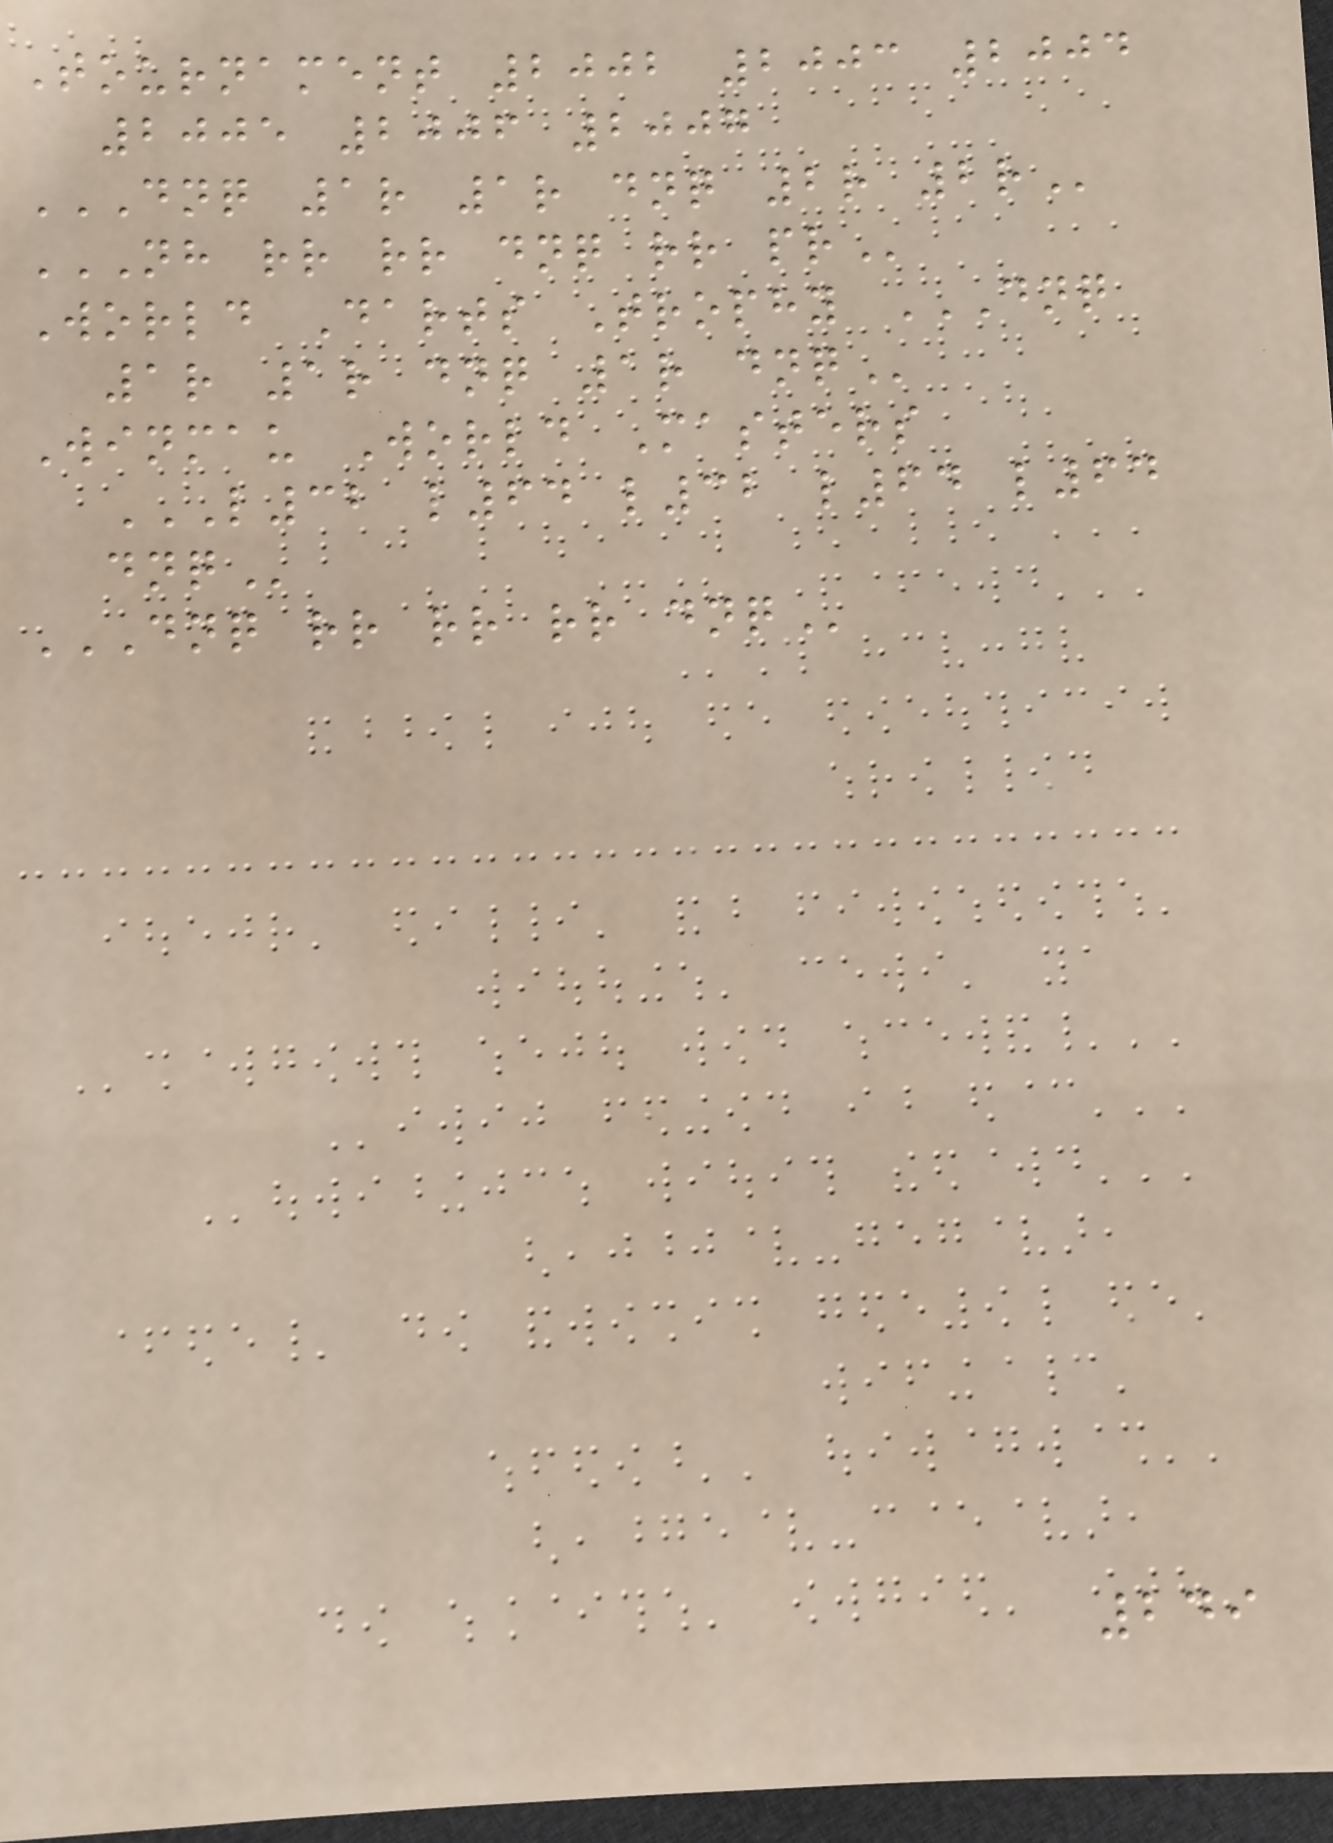Tournament 2002 2003 2004
2005 2006 2007
DNQ 1R 1R DNQ 2R 2R
NH RR RR DNQ RR PR
World Darts Trophy DNQ
1R 1R DNQ 1R DNQ
Winmau World Masters
L32 L64 L32 L64 L64
DNQ
DNQ RR RR RR DNQ
249
